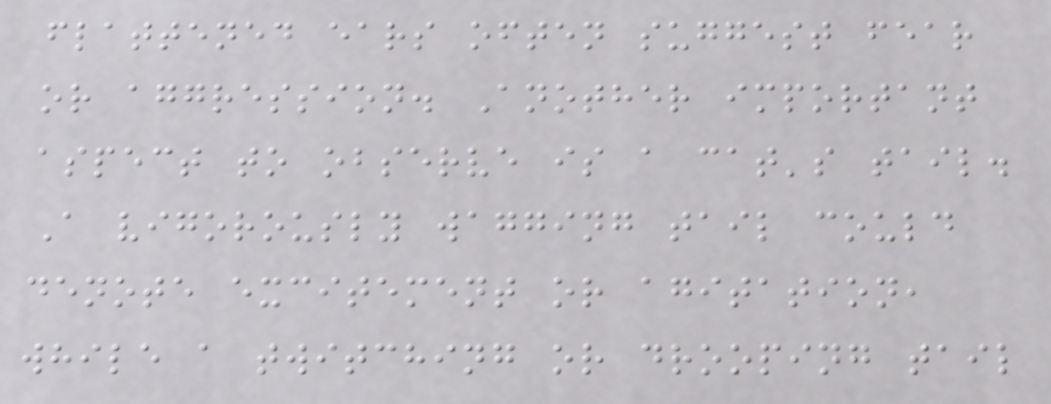flattened ears often suggest fear
or aggression. Another important
aspect to observe is a cat's tail.
A vigorously wagging tail could
denote excitement or agitation,
while a twitching or drooping tail
